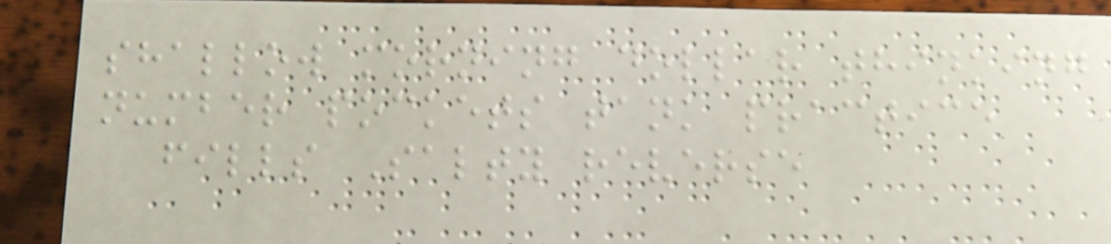shallow morning dollar thinking
number pockets tank practice
fills Salty reverse
